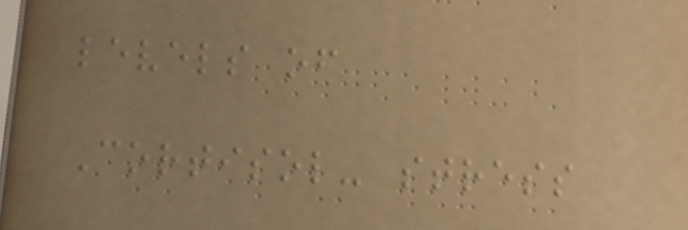levels of
Cortisol- stress
